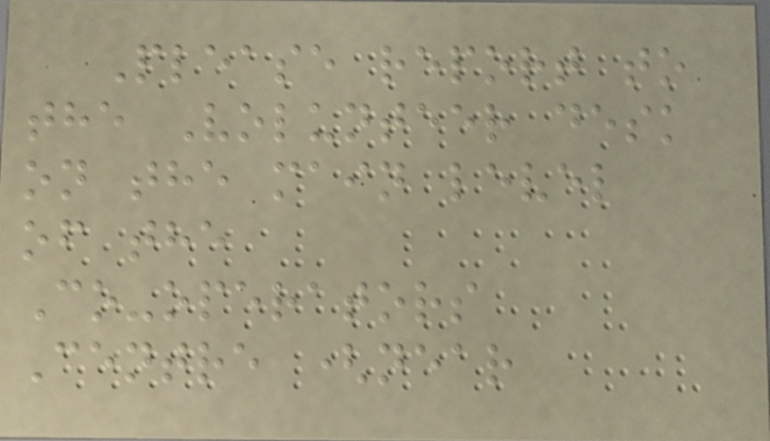Please report to
the Volunteer desk
on the main level
of the
Co-operators
Centre (near
